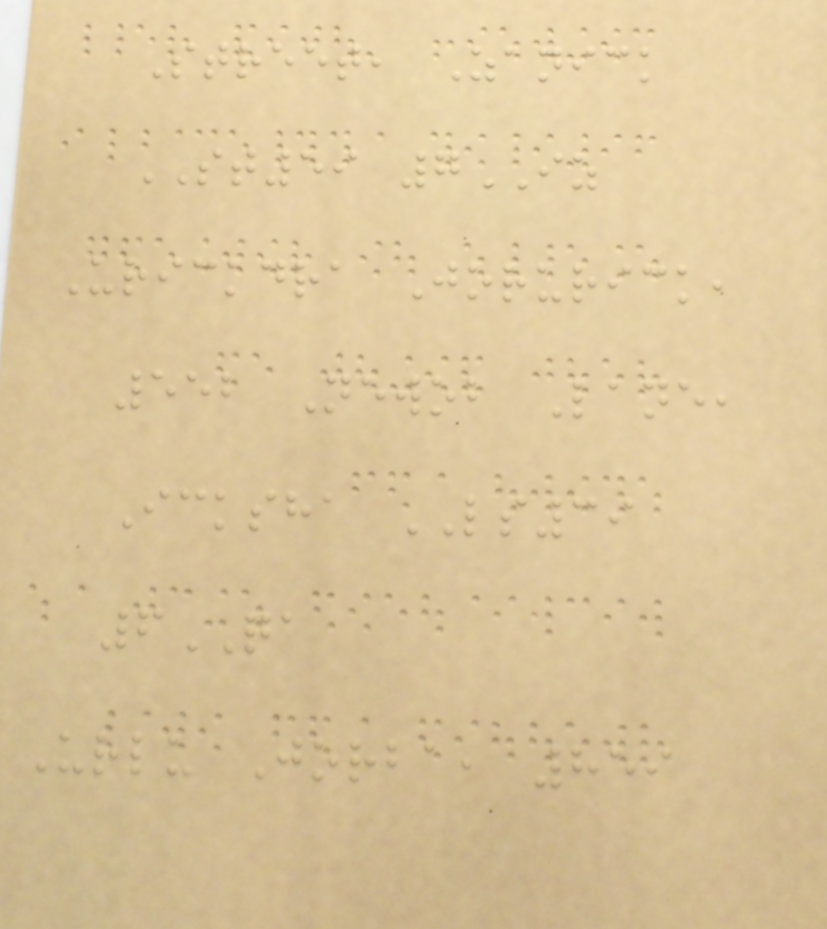Street, Zanick
ST59 7IZ
Urickdra Jorurick,
552 Newob Lane,
Icksha LS39
6QA
Urlu Jorba, 859
